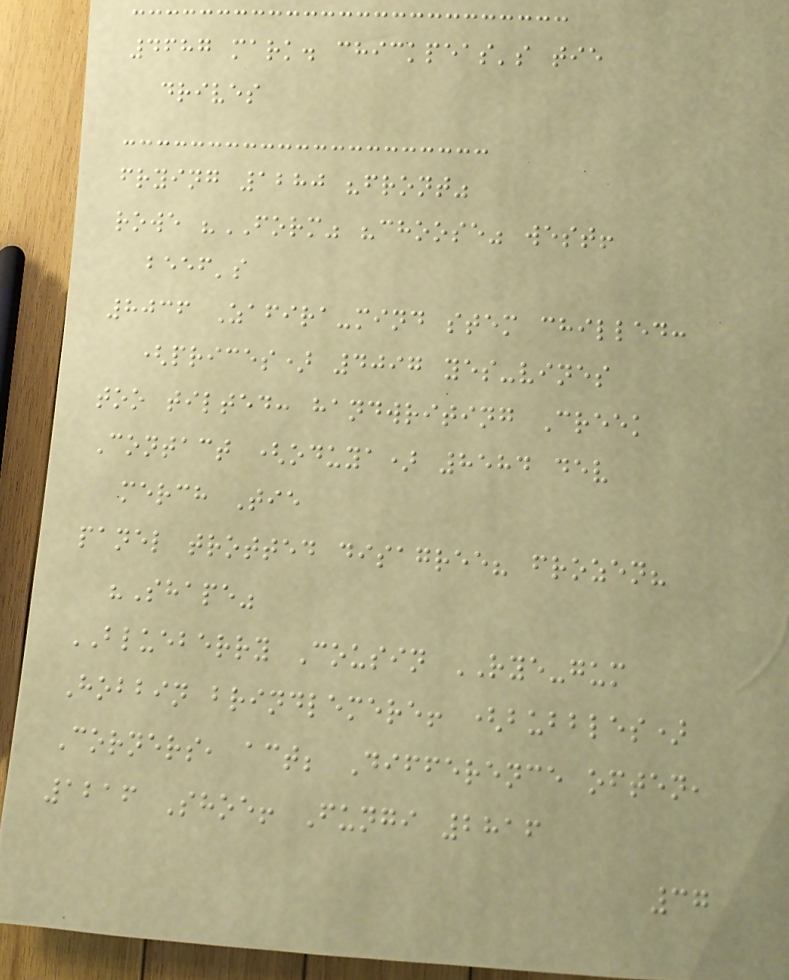4687 mark. chickpeas's tie
drives
frying 1280 "front"
rowe "FORM" "choose" west!
beef's
8036 Zafira-mind stem chilled:
(prices) 4097 yes-vines
too tilted: handwriting Creek
Contact (oduya) 8584 dev
merch Tie
panel trotted disagree? frozen?
"Shape"
BLUEBERRY Cousin RYE-gum
Hobbin brindlemere! (bubbles)
Corners, act; Difference often,
1216 Shoe! Fungi 2816
37
